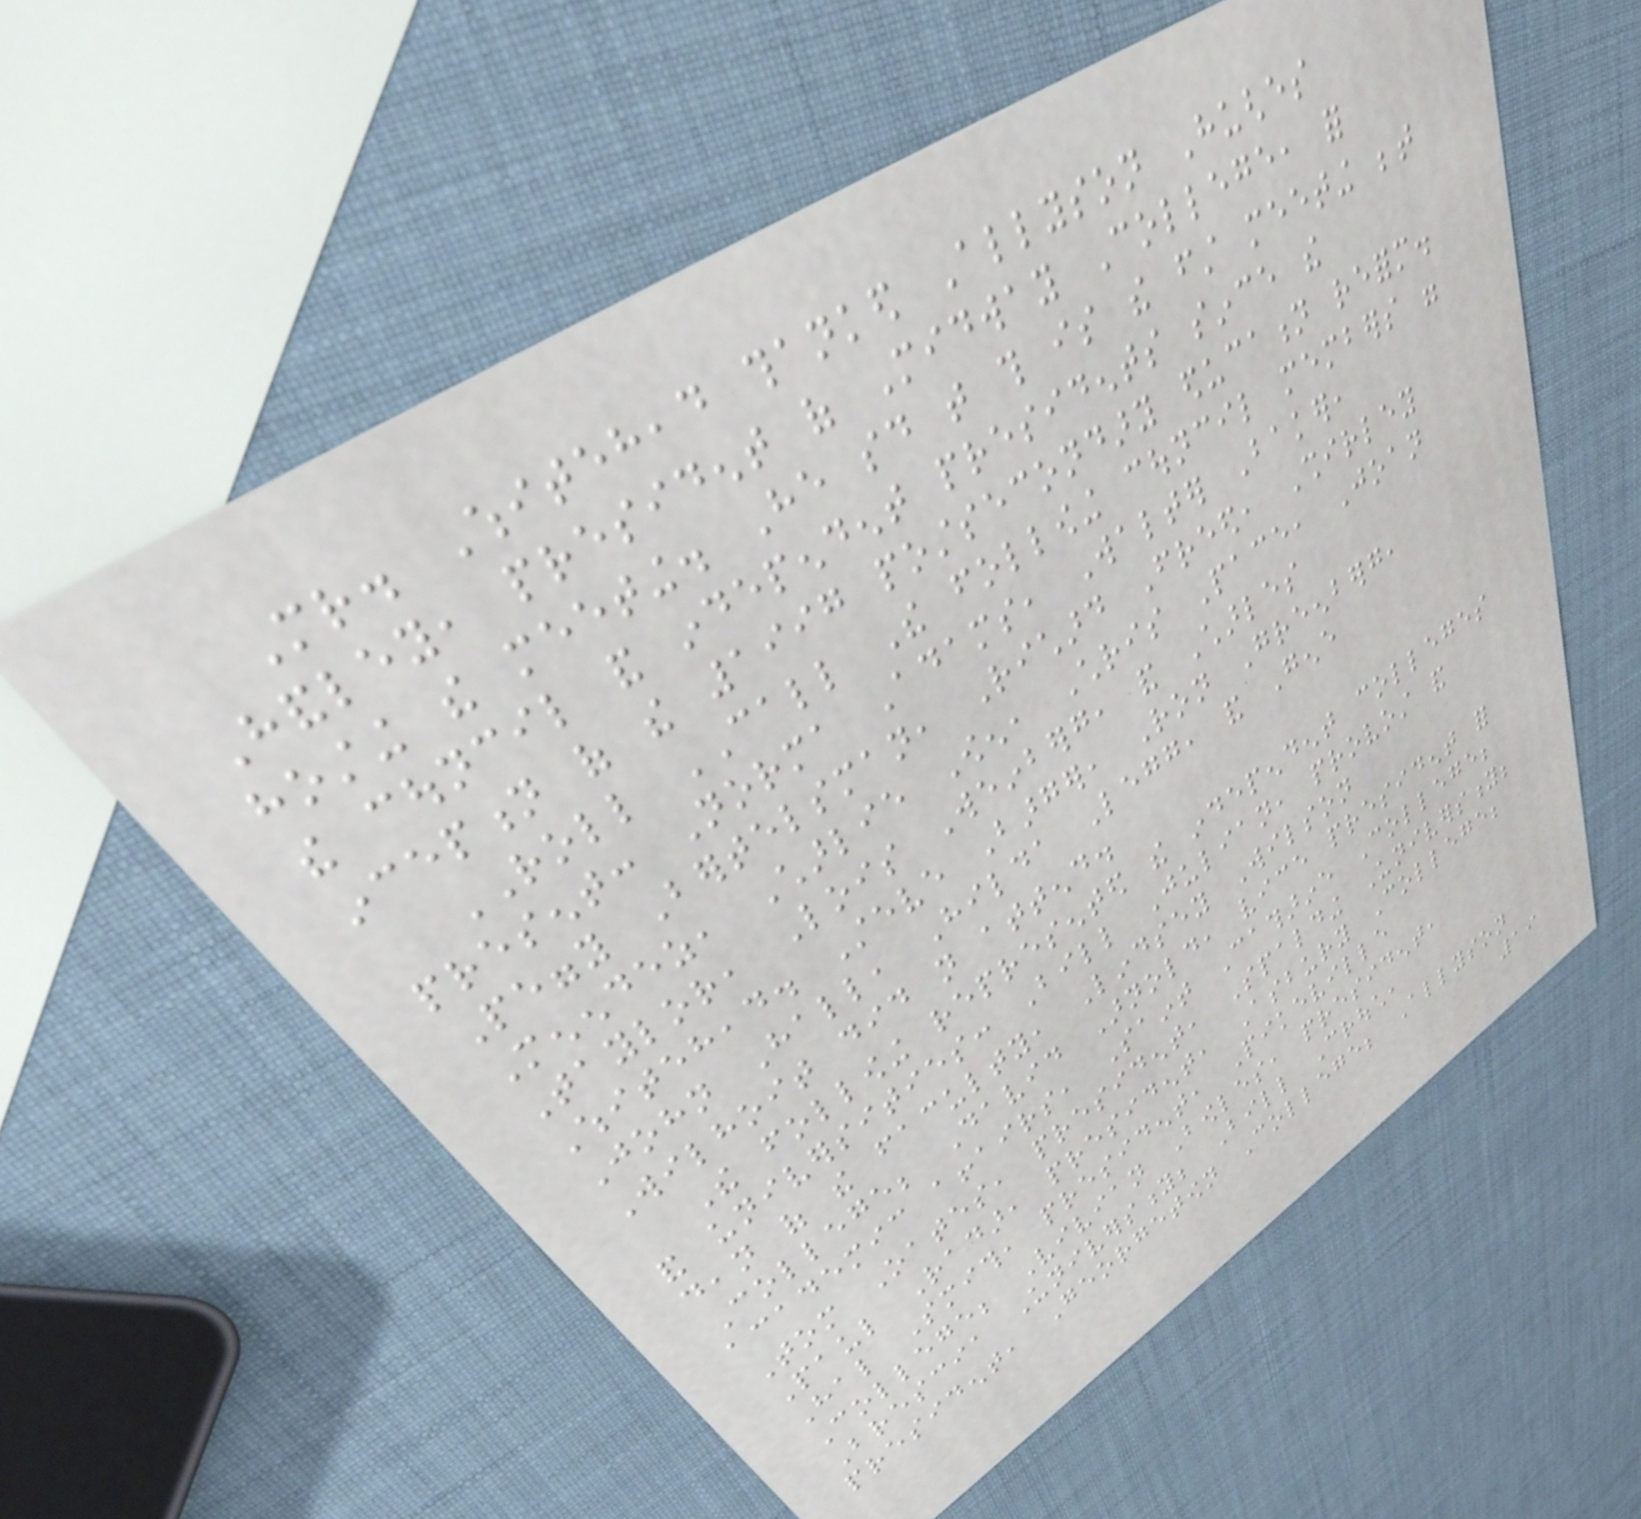Mr. Whitehead thanked Allyson Hughes
Handley, president of Midway College, for
hosting the meeting. He said that this is the first meeting between
the council and independent presidents since the
inception of the 1997 postsecondary education reform.
ROLL CALL The following council members were
present: Norma Adams, Walter Baker,
Peggy Bertelsman, Richard Freed, Shirley
Menendez, Charlie Owen, Chris Pace, Joan
Taylor, Lois Weinberg, and Charles
Whitehead. Steve Barger, Ron Greenberg,
John Hall, Hilda Legg, and Gene
Wilhoit did not attend.
The following represented the independent colleges
and universities: Bill Julian, provost and
dean of the faculty, Lindsey Wilson
College; David Arnold, vice president for
academic affairs, Saint Catharine College;
Tom Oates, president, Spalding University;
Paul Radar, president, Asbury College;
Hal Smith, president, Pikeville
College; Vivian Bowles, president,
Brescia University; Bill Crouch,
president, Georgetown College; Allyson
19
